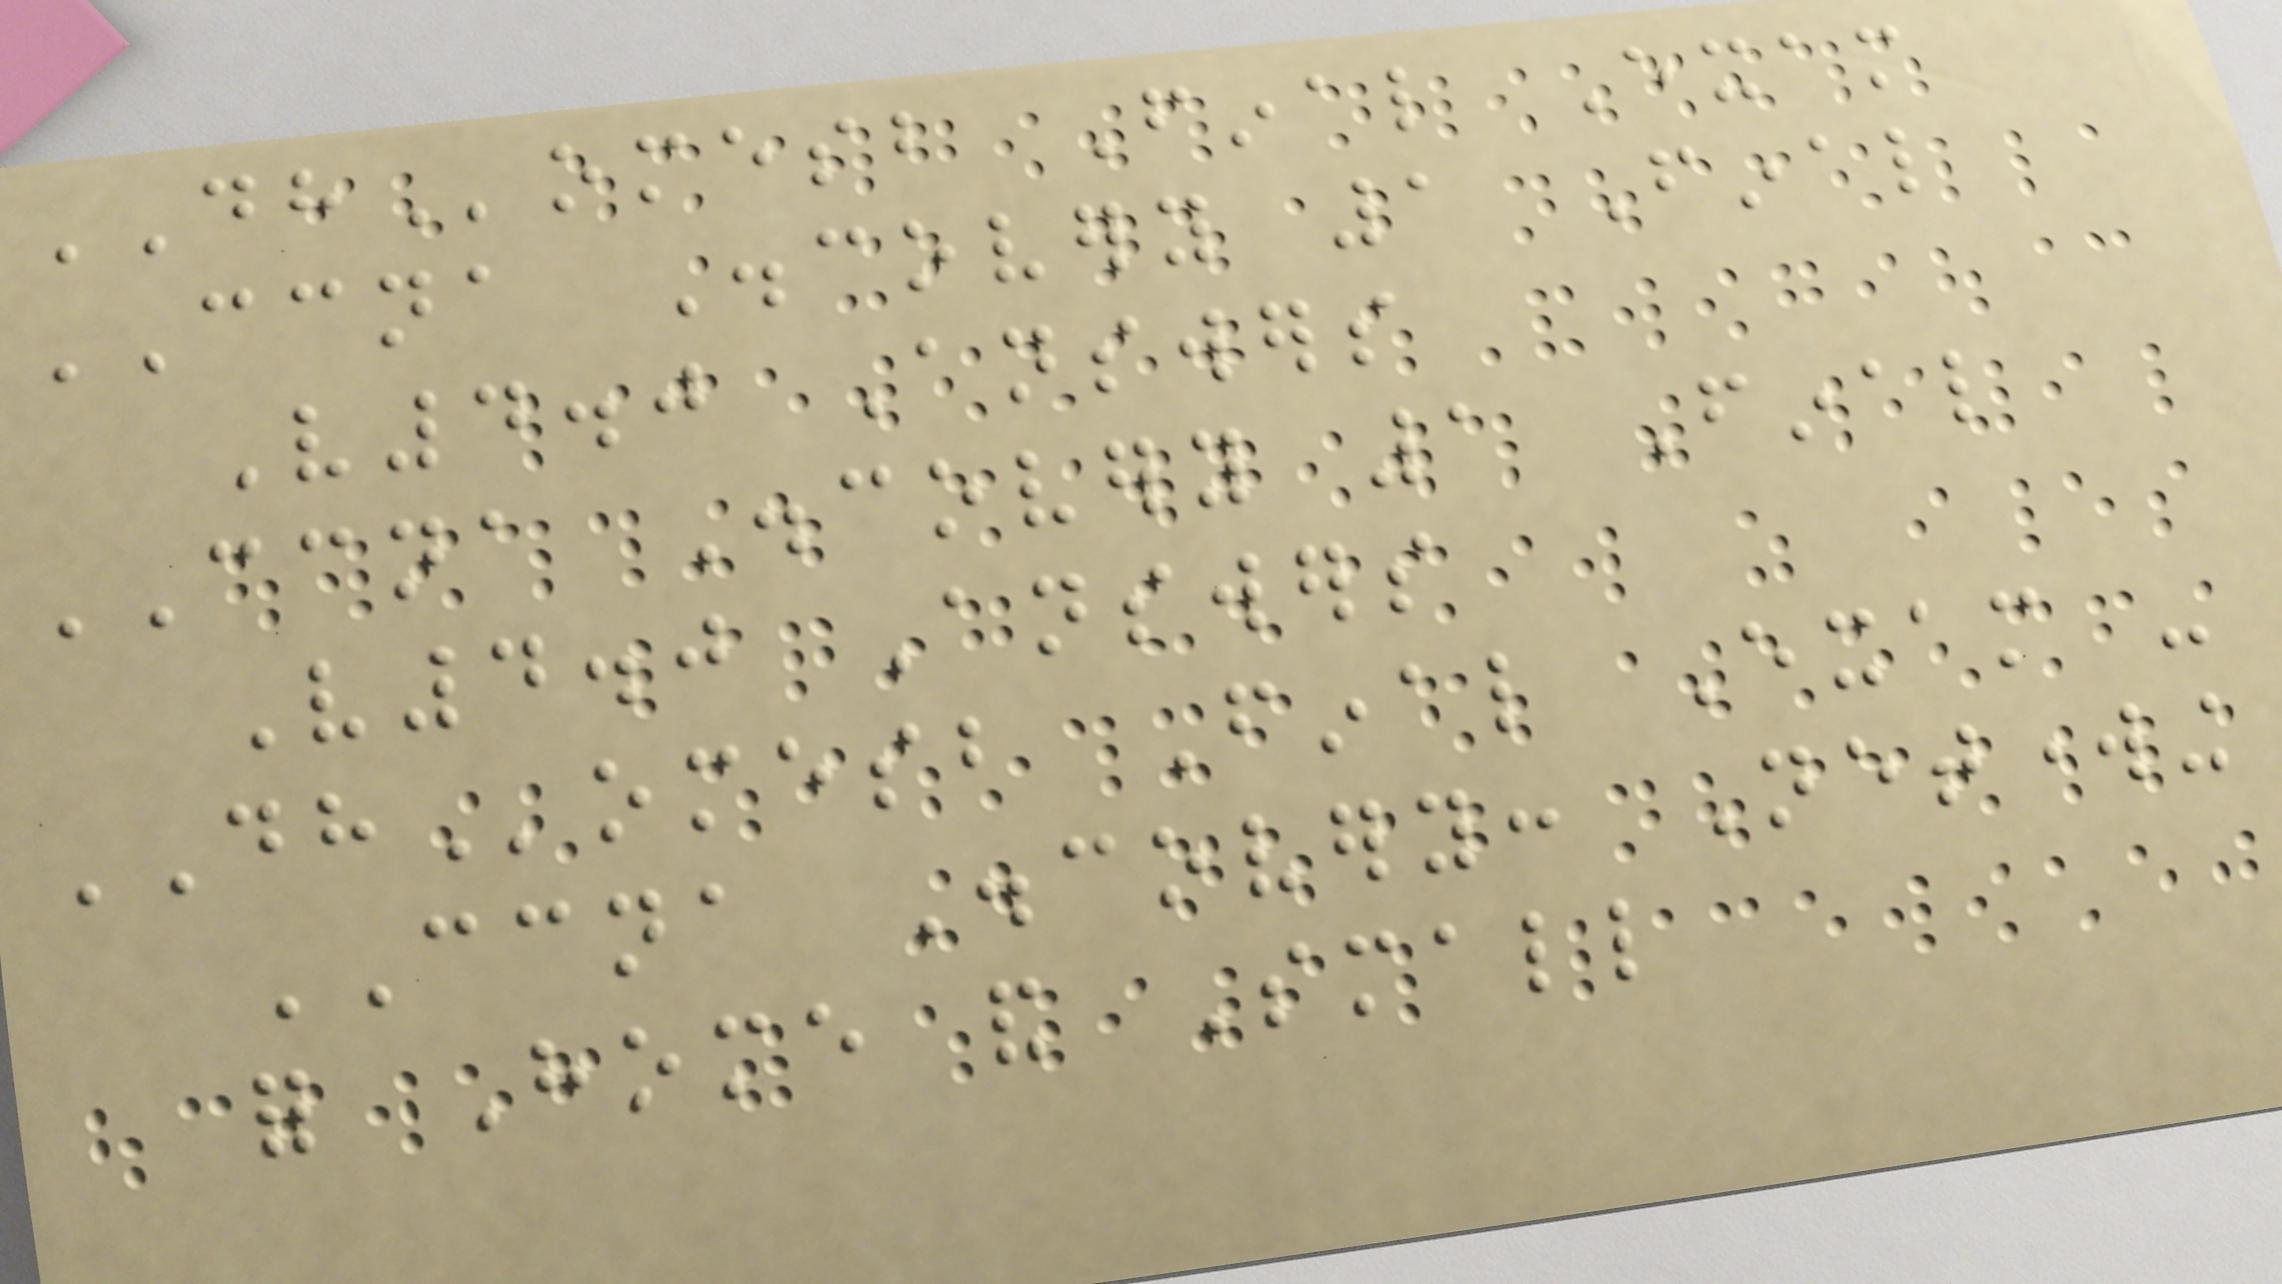DHomesb Final Exam
CCNA Discovery 1 Final
V4.0 Answers
CCNA Discovery 1 Final
V4.0 Answers
DHomesb Final Exam -
CCNA Discovery: Networking
for Home and Small
